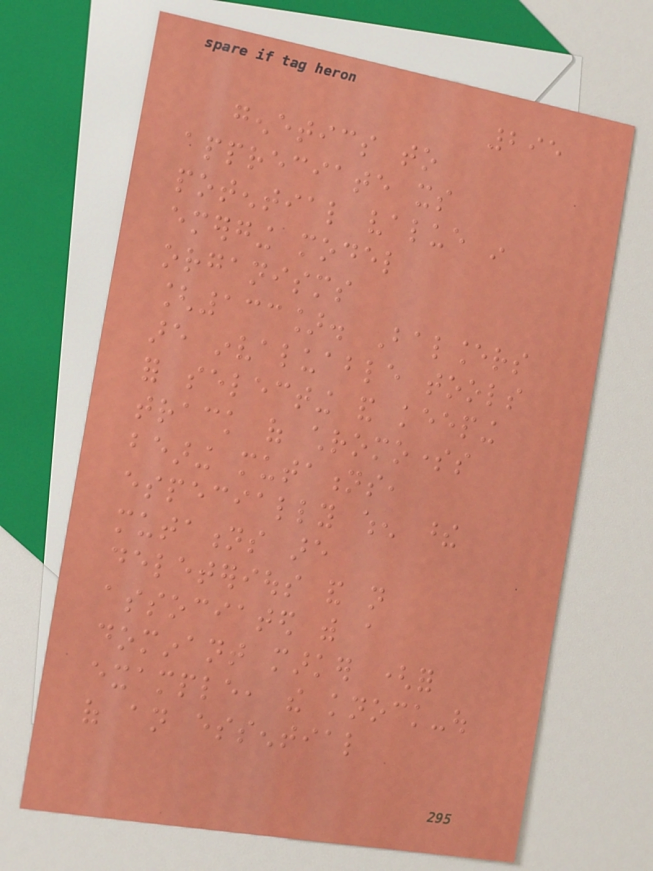295
genetics to
appreciate its
potential value in
emerging model
organisms
[133]. Balancers
are invaluable tools
for selecting and keeping
track of chromosomes
bearing mutations,
especially when these
mutations are
deleterious and not
associated with a
dominant marker (for
example, the knock-out
of an essential
